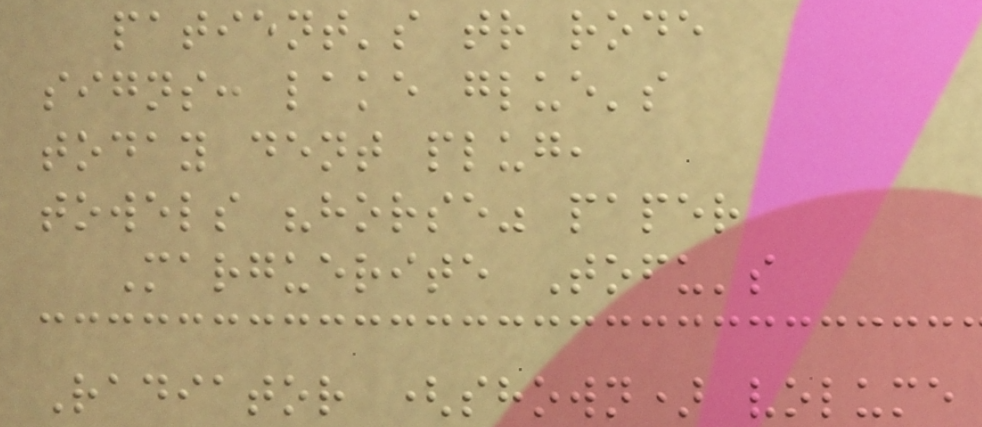patient's tr rode
signs: lake glue's
today dent plug,
towels "horse" paper
Marguerite Tofu's
Radiator (shown) volume
